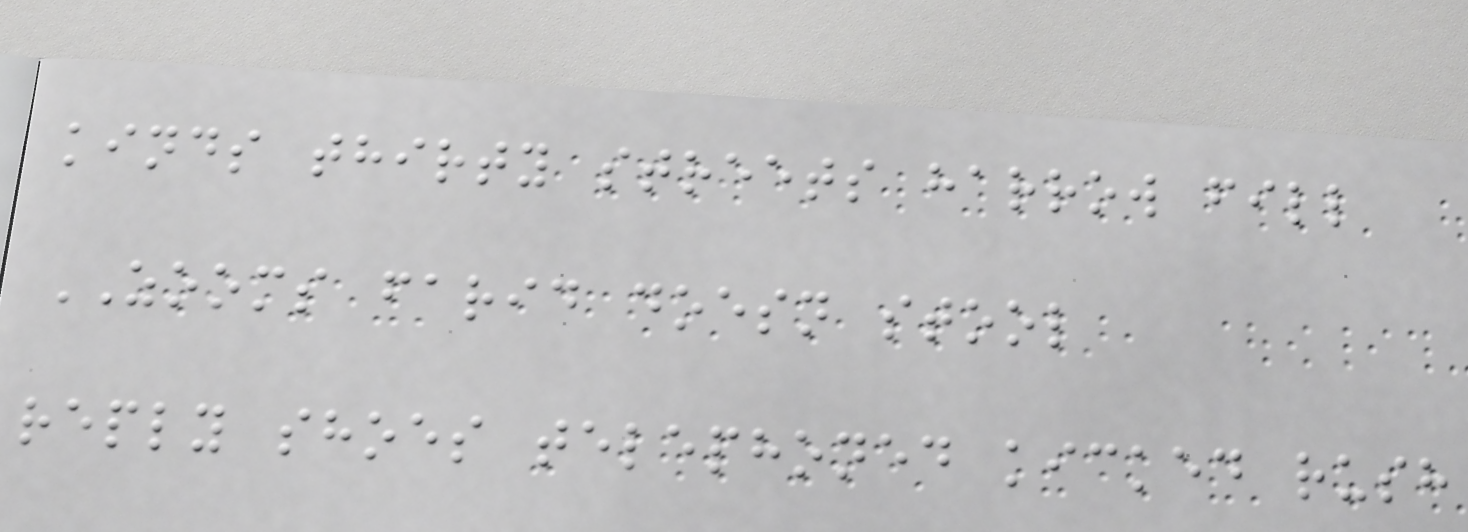kinds thirty streets harrow fill
ZOOMS farid doesn stool
reply shoes telephoned kicked rush
